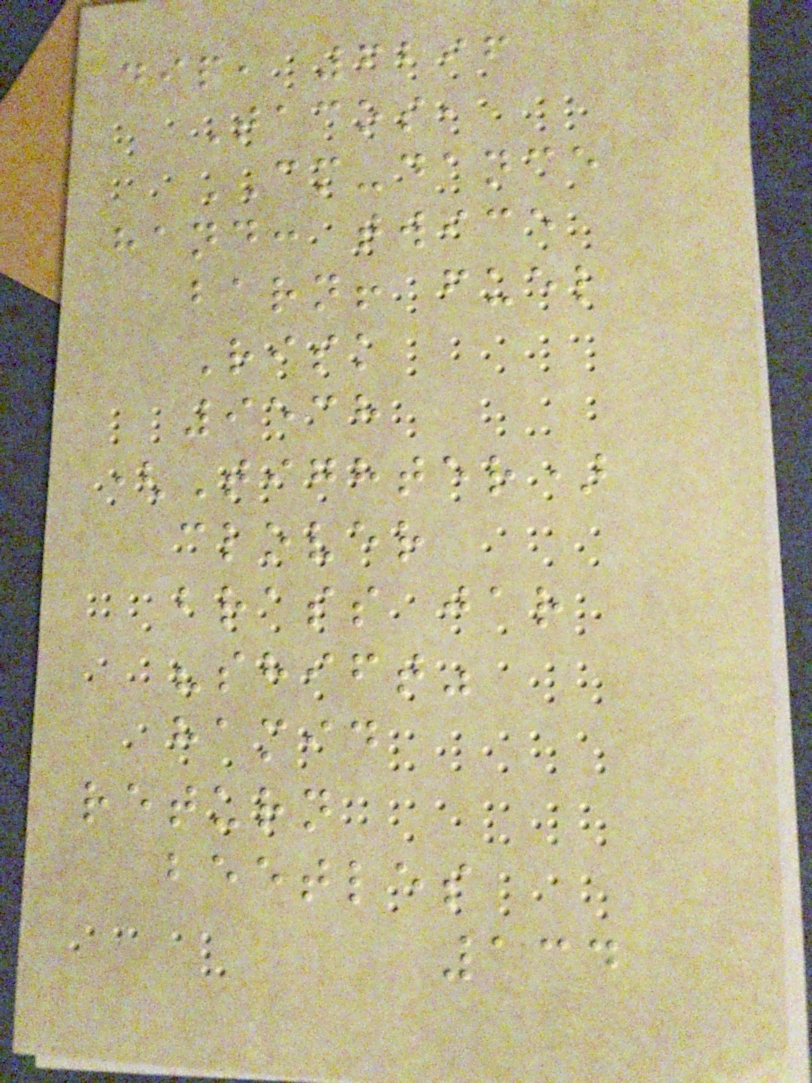dip, 6296
Tacos,
CM-dance
hand: twice
barn! fuel
Risk
9538
(Tighter)
clover
brass jar
"shift"
hamid
return
beetles
134
